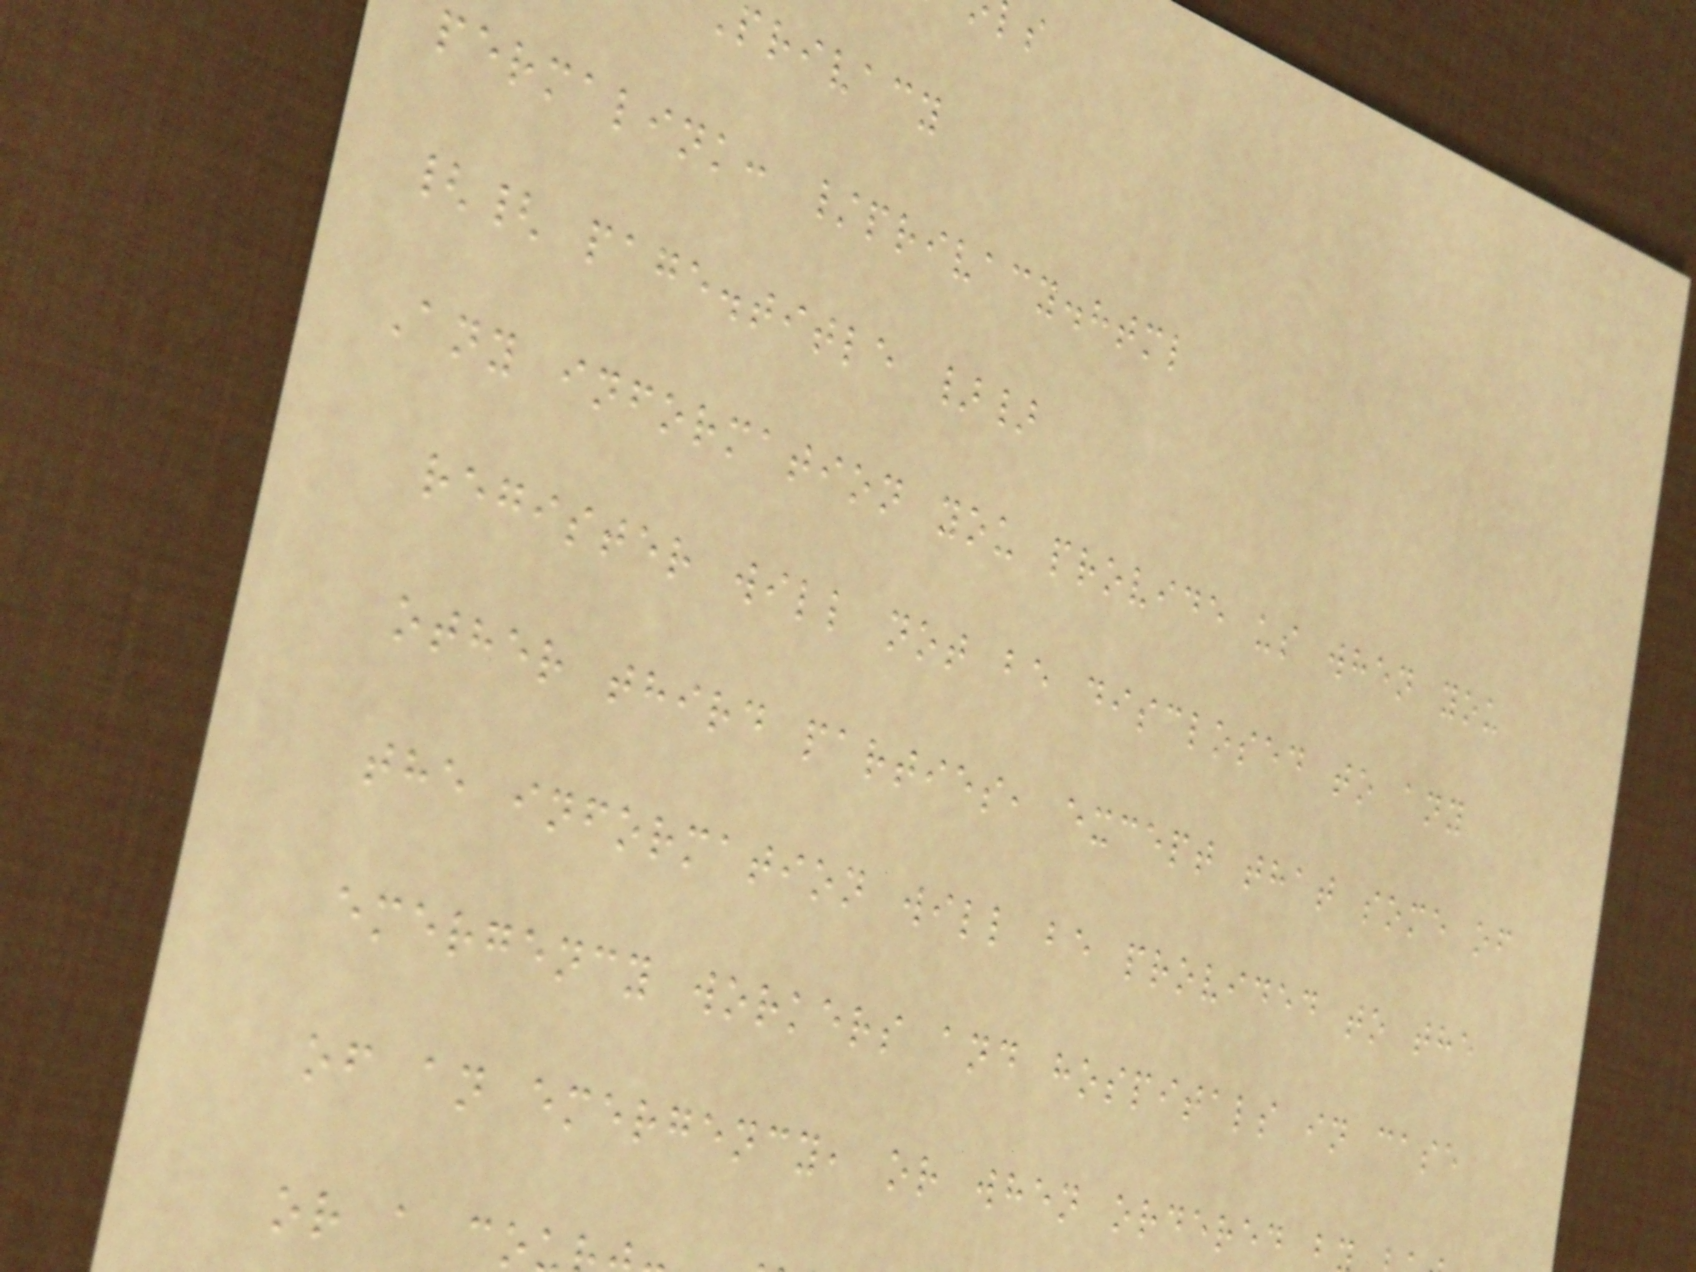privacy
permalink: /privacy.html
{{ page.title }}
Any information you provide us when you
register will not be disclosed to any
other third parties, except that some of
the information will be provided to the
emergency workers and hospitals in case
of an emergency, or when ordered b
